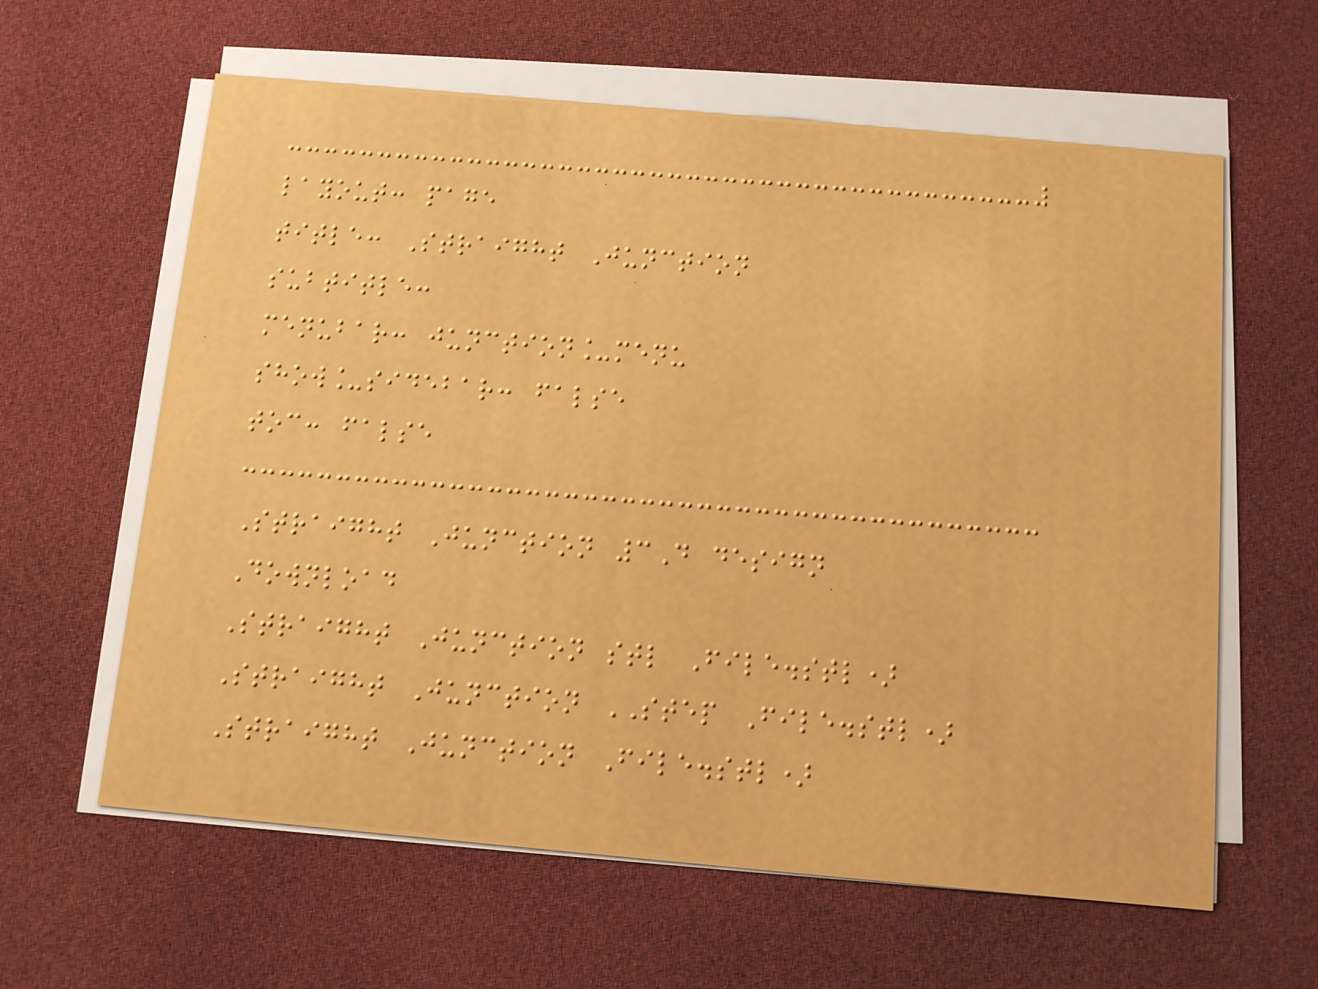layout: page
title: Straight Junction
subtitle:
menubar: junction_menu
show_sidebar: false
toc: false
Straight Junction 3D design
Download
Straight Junction stl File.stl)
Straight Junction STEP File.stl)
Straight Junction File.stl)
